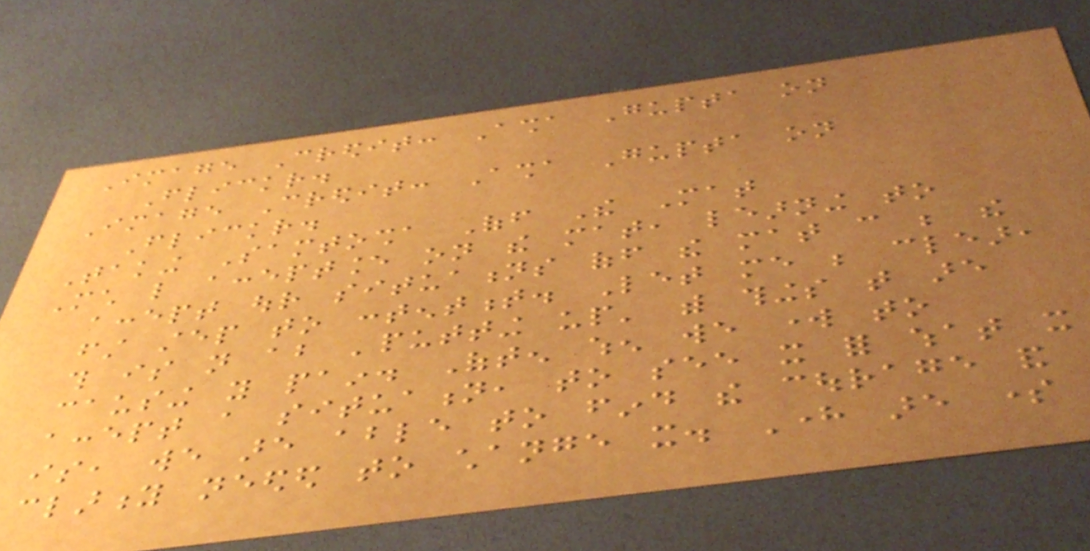Image Credit: Asha Gupta on
Flickr.
Image Credit: Asha Gupta on
Flickr.
Taking Samtosha Off The Mat
Much like acceptance on the mat, learning to
accept our situations off the mat can be the
first step to contentment. Let me be clear,
this is not about 'putting up' with things that are
causing you pain. Often when we work to
accept a situation, to see it for what it
is, we are able to find the courage and
clarity needed to change it. Here are some
